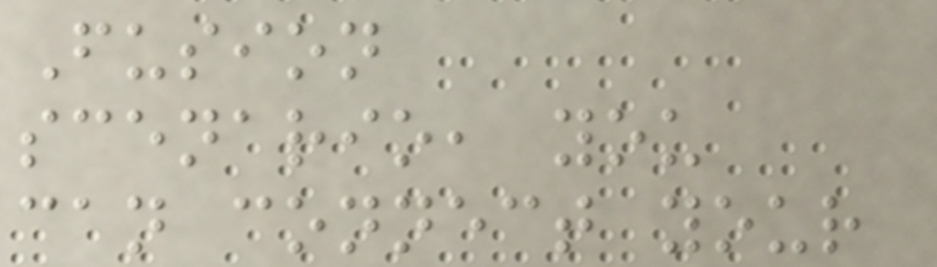Fusion
scenario, you
can connect your
